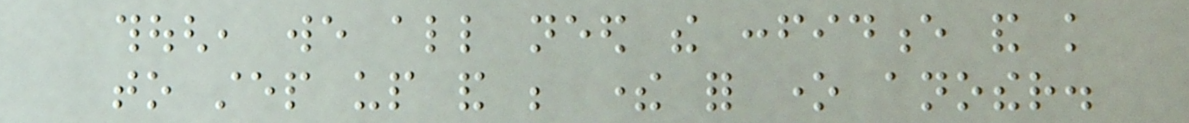though, we all need the confidence and knowledge
to step up and be there for one another.
